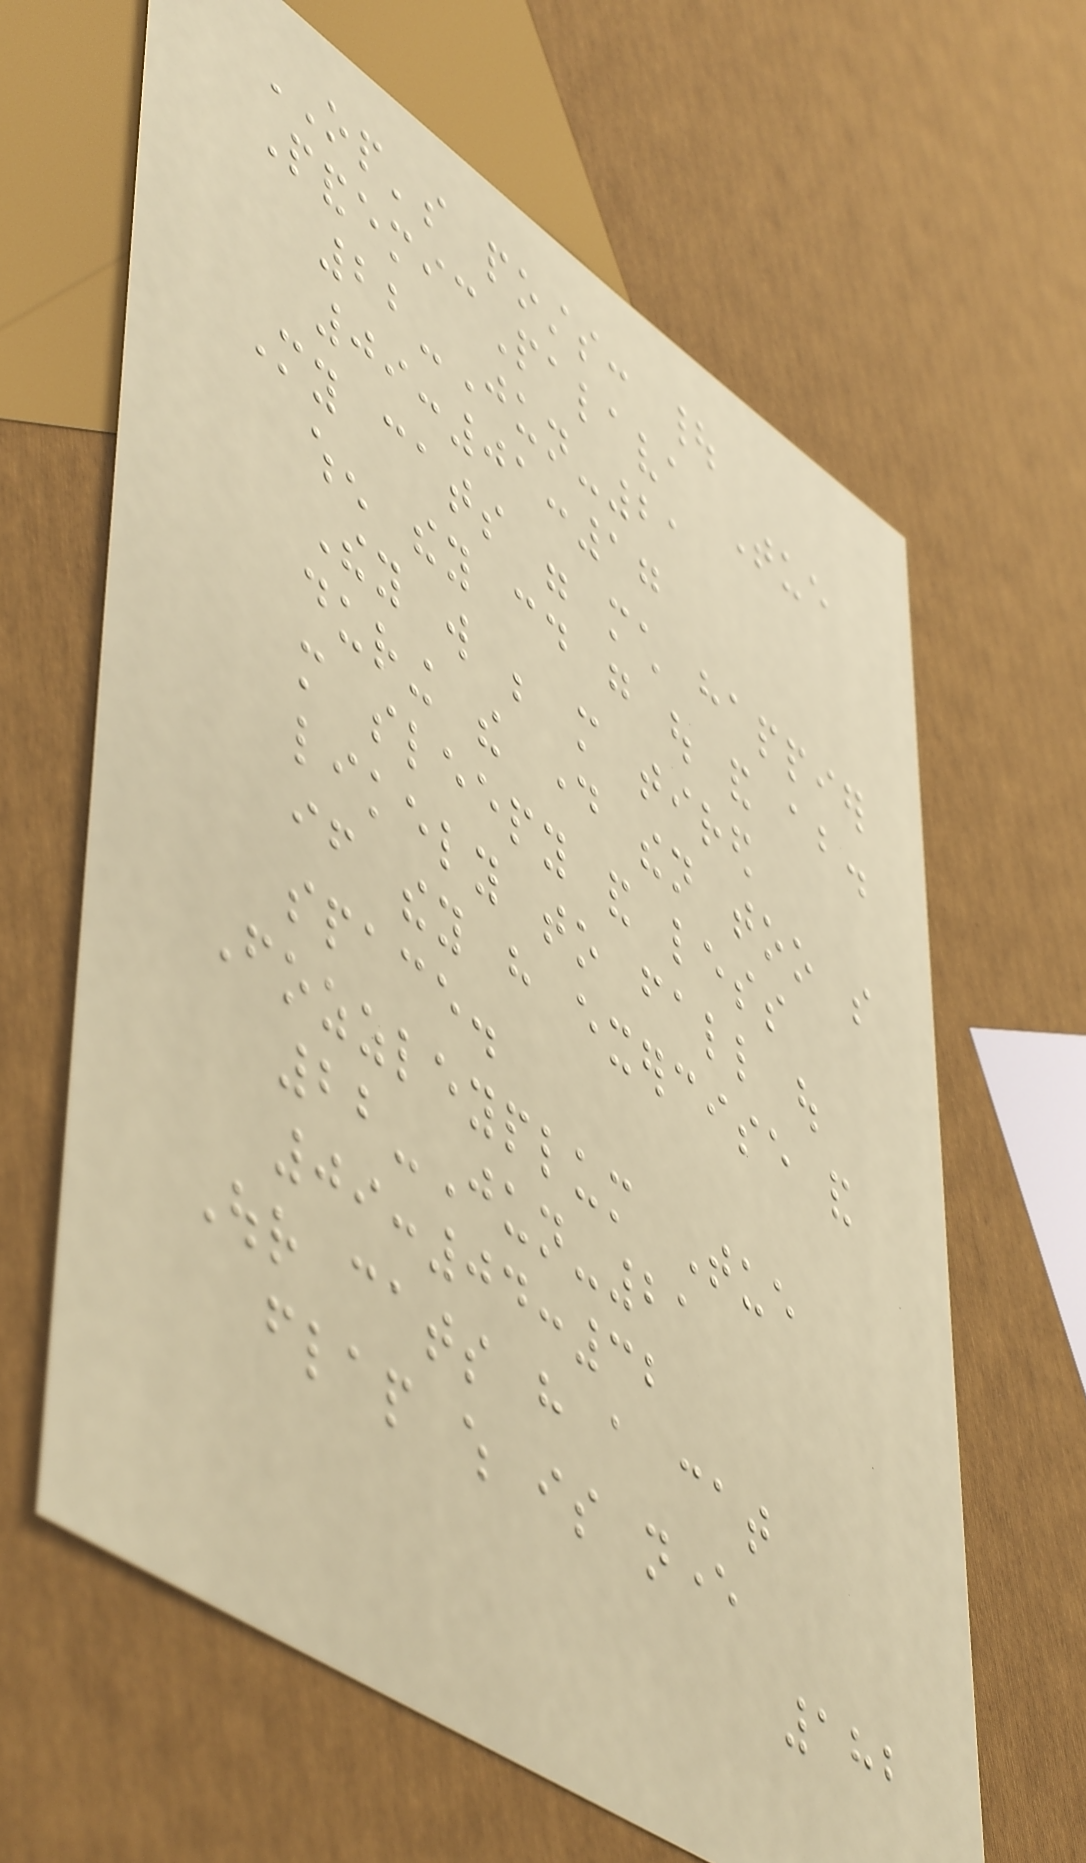OP's posts: |
PandemicPalava Tue
22-Jun-21
09:01:17
My cats were much happier
when they could go out and about.
They will be more tired
during the day then too so
more sleepy and less
likely to fall out
if they have exercise and
space.
Fozzleyplum Tue
22-Jun-21
09:04:32
Our cats have a cat
flap which is never
182
